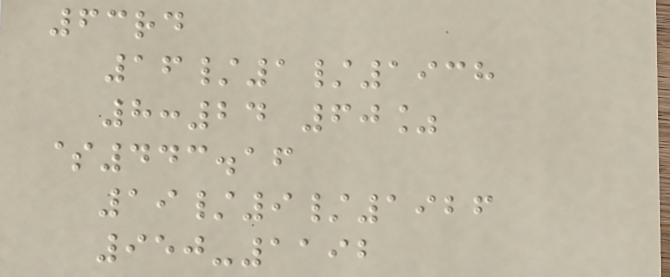63rd
16/1/1938
8:24 60%
$443.16
19/9/1926
950-1192
